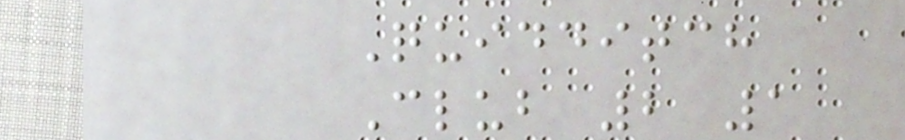Quidditch
Club 2 1
